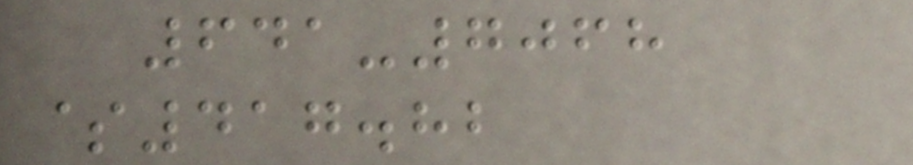641-7068
$417.82
